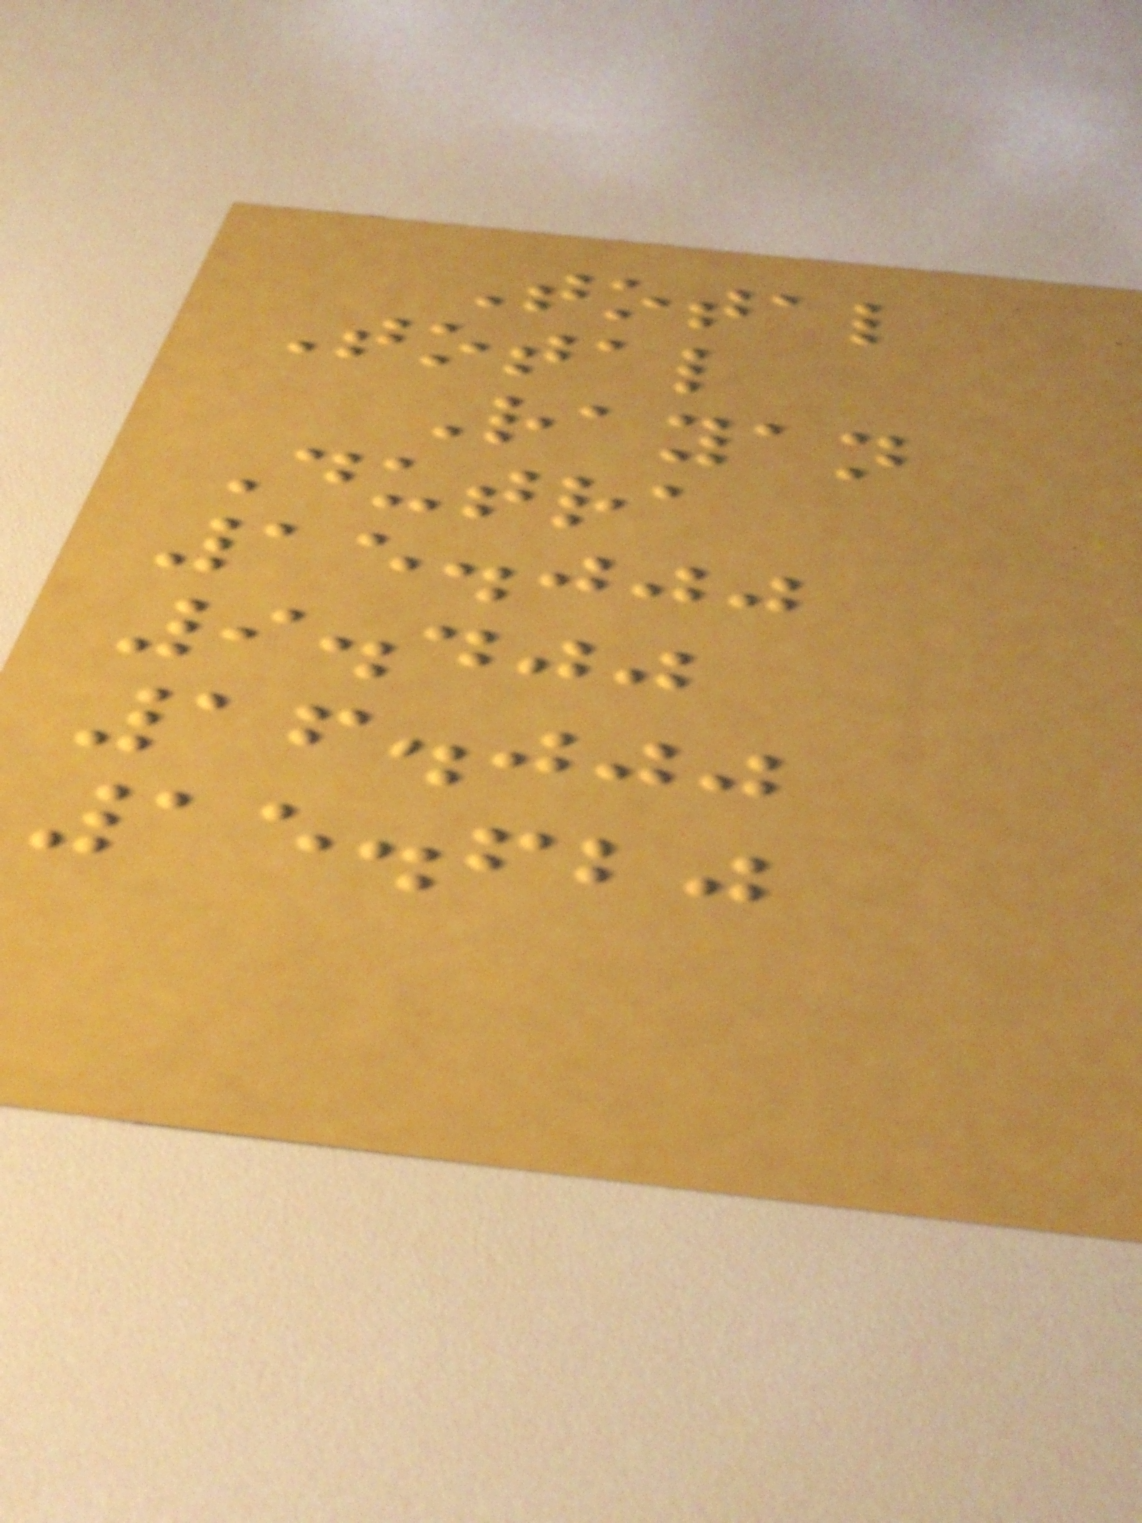Total
Total
Rayan
Dutra
15.000
9.400
16.000
15.620
